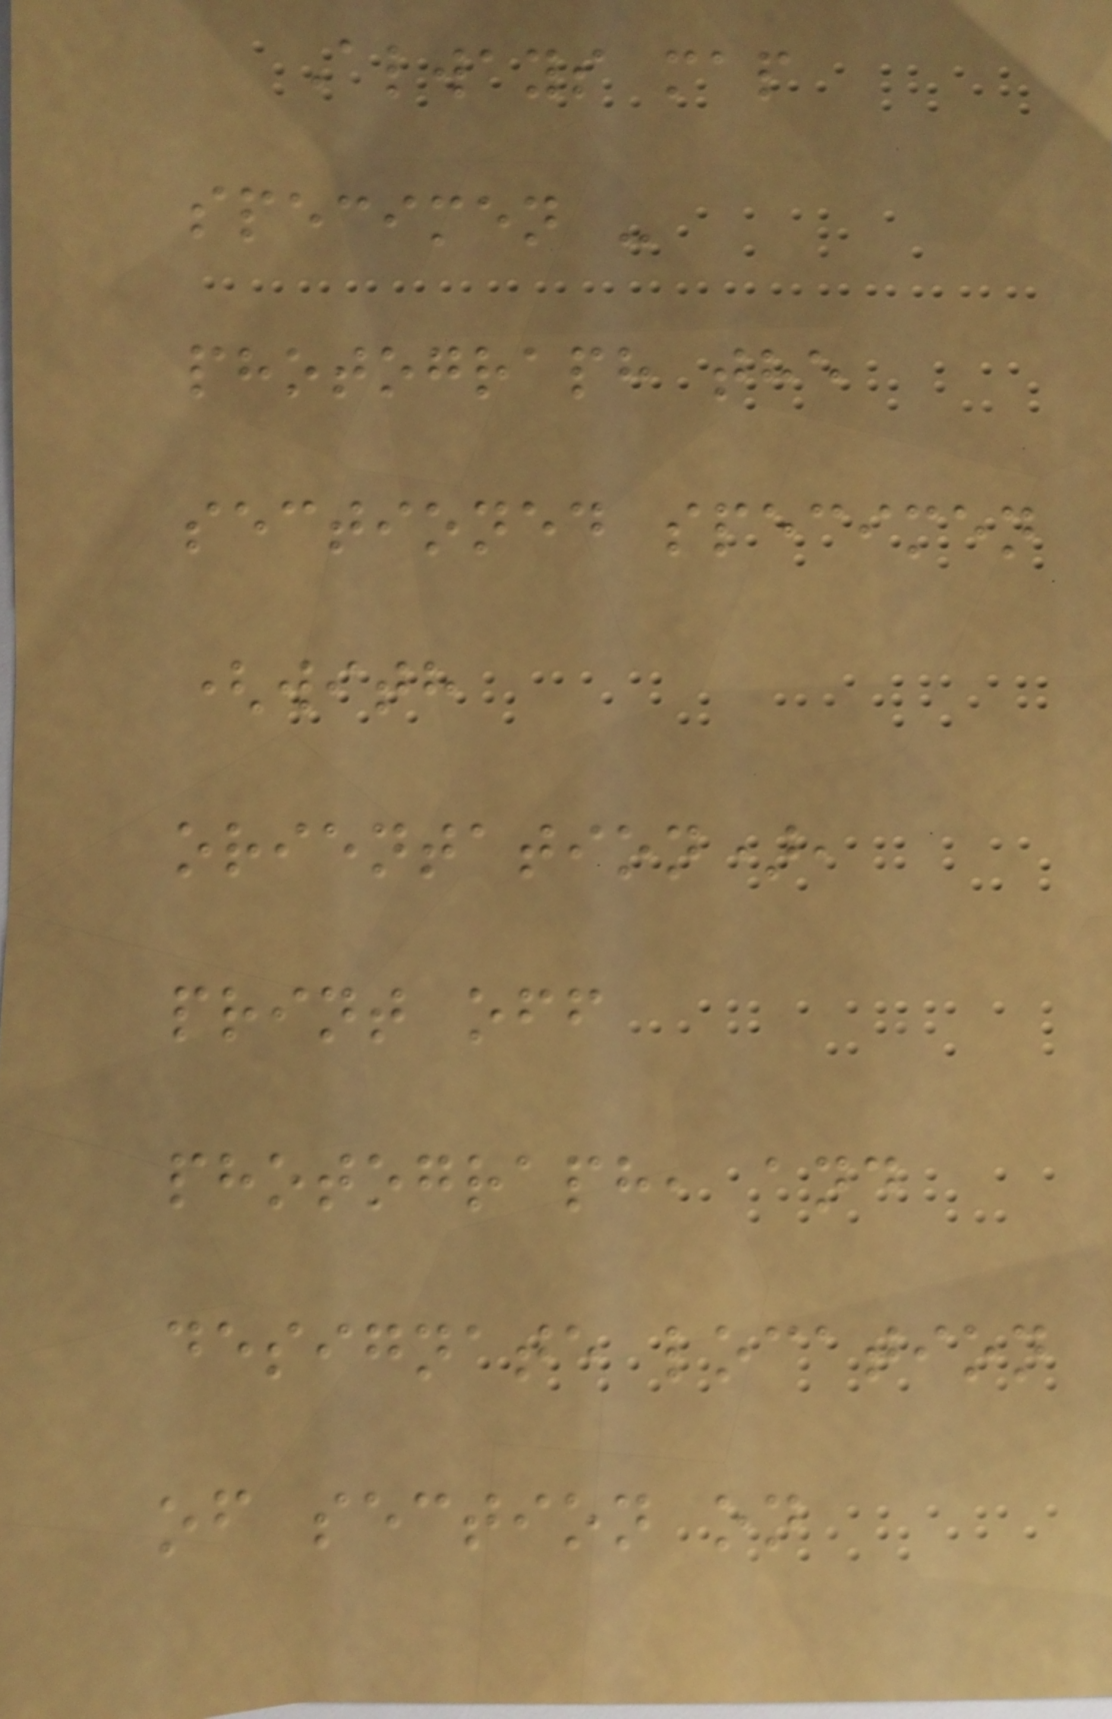Always map
specimen -
photograph the
sectioned specimen
(with
orientation),
print off
photograph, and
designate location
of section on
